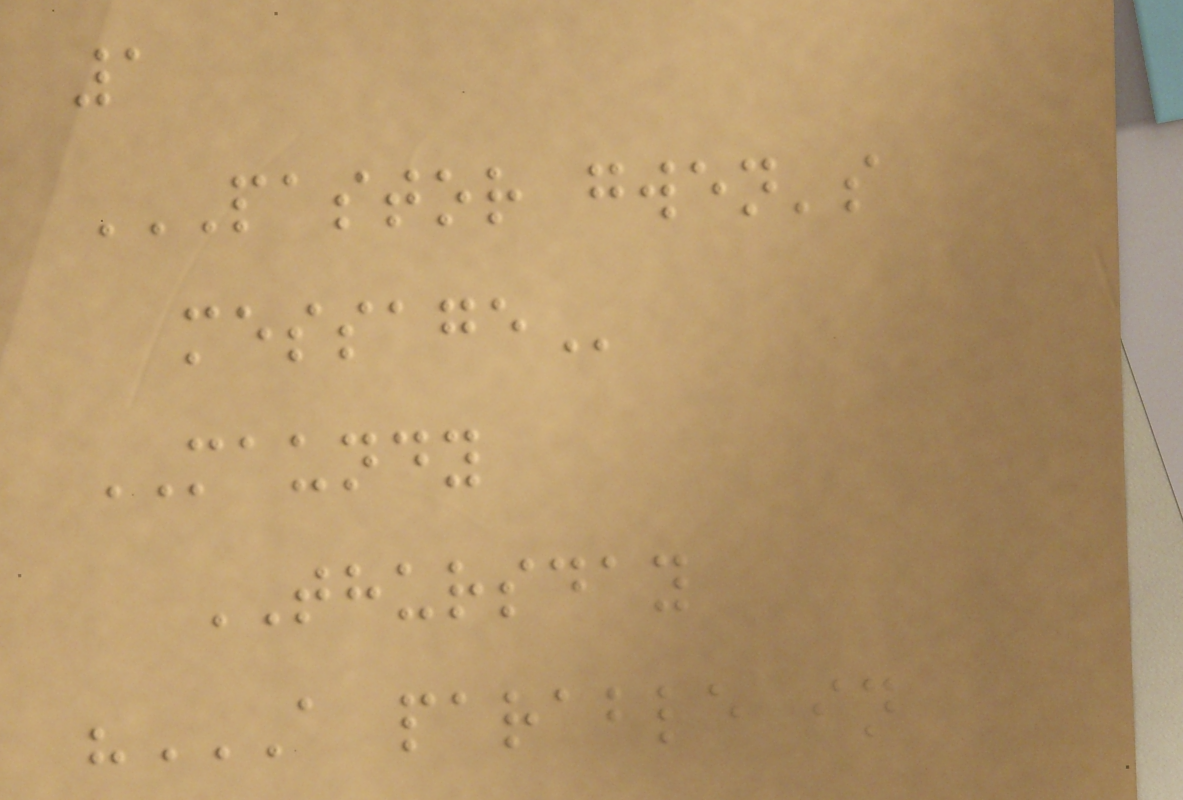1
PASTOR GWEN'S
MESSAGE
MAUNDY
THURSDAY
"A PARABLE IN
